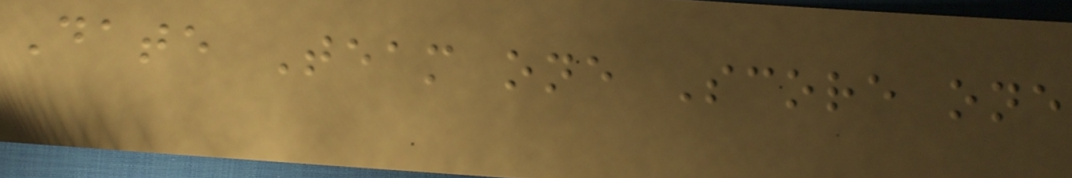Date Team one Score one
